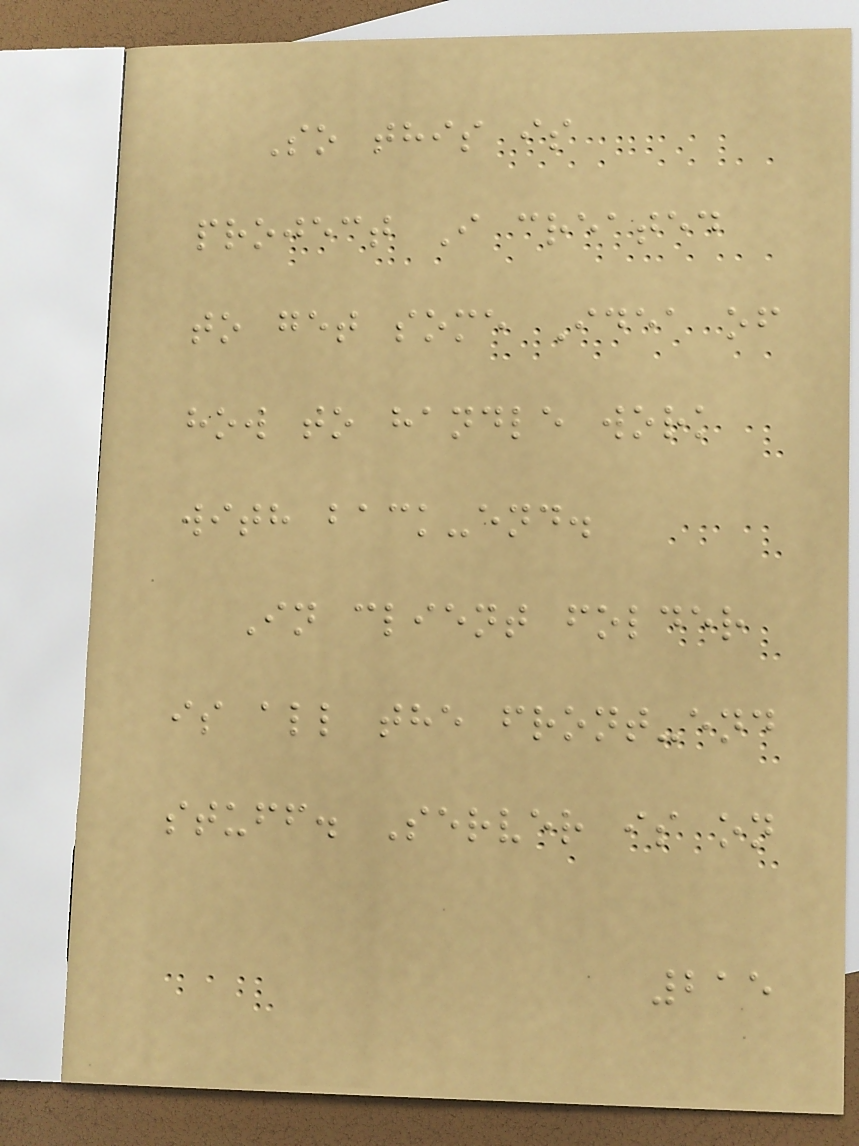So this is
project I created
to get some Idea of
how to handle work
with back-end.
In client folder
is all the front-end
stuff. Server is on
215
